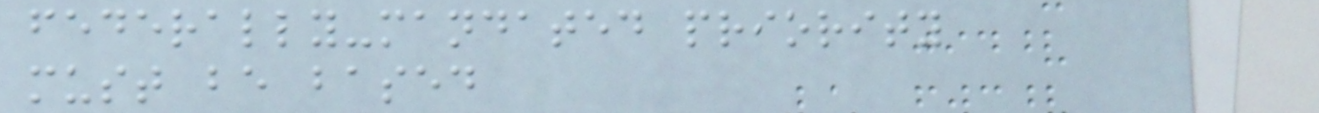federally-mandated priority
must be based
